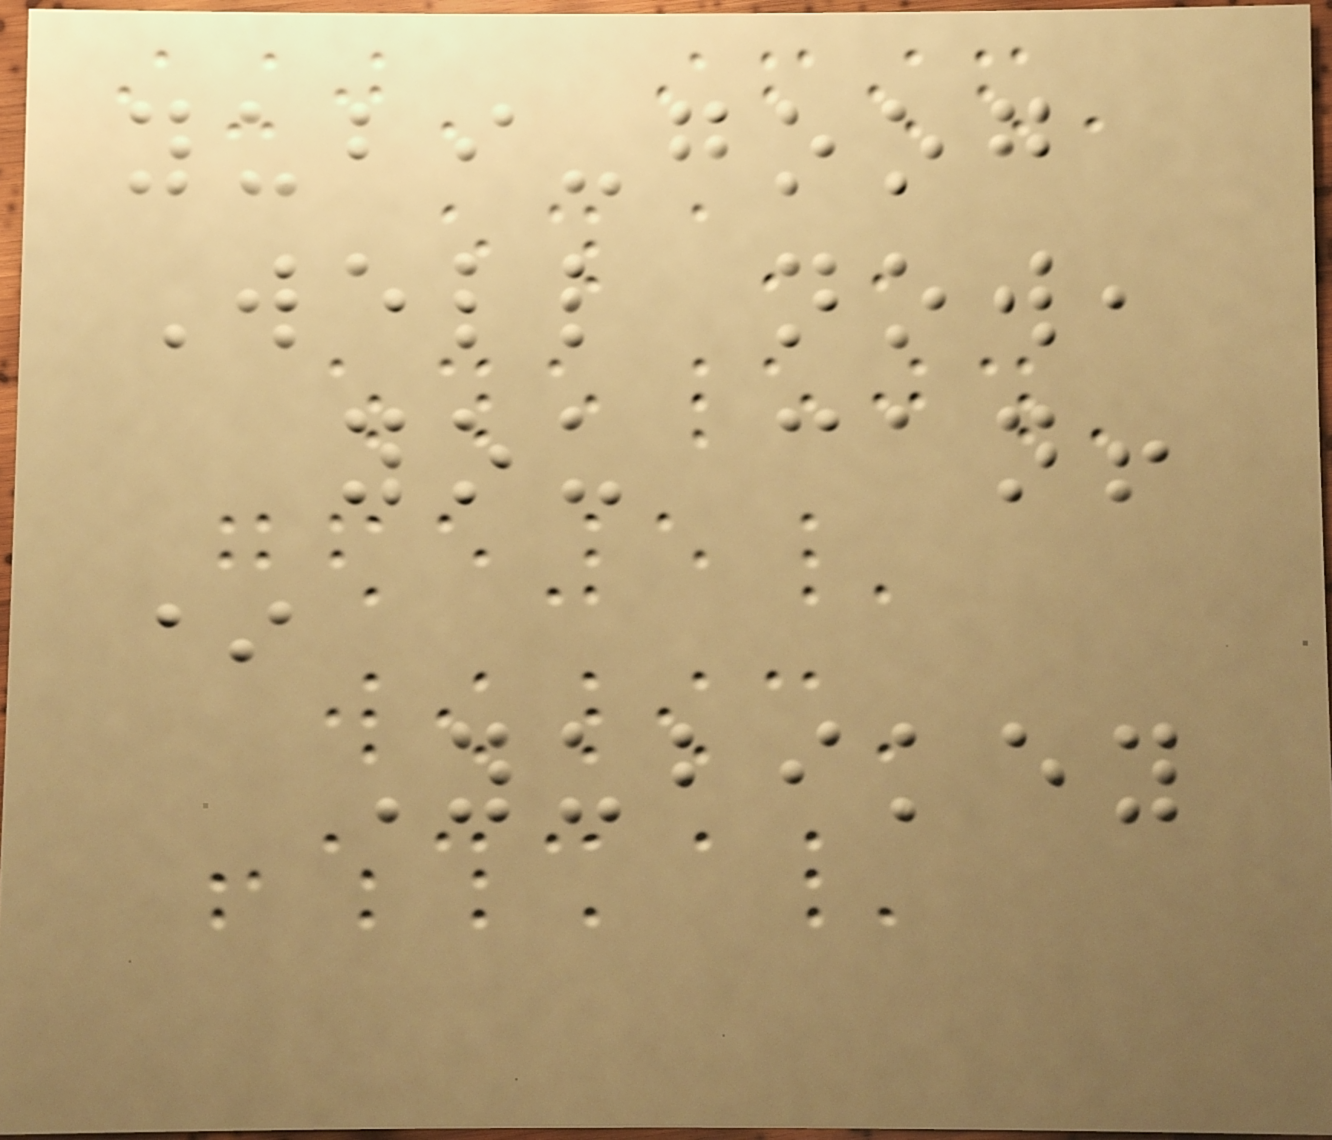yubi-goog
Well now,
you can!
*
Yubikey
